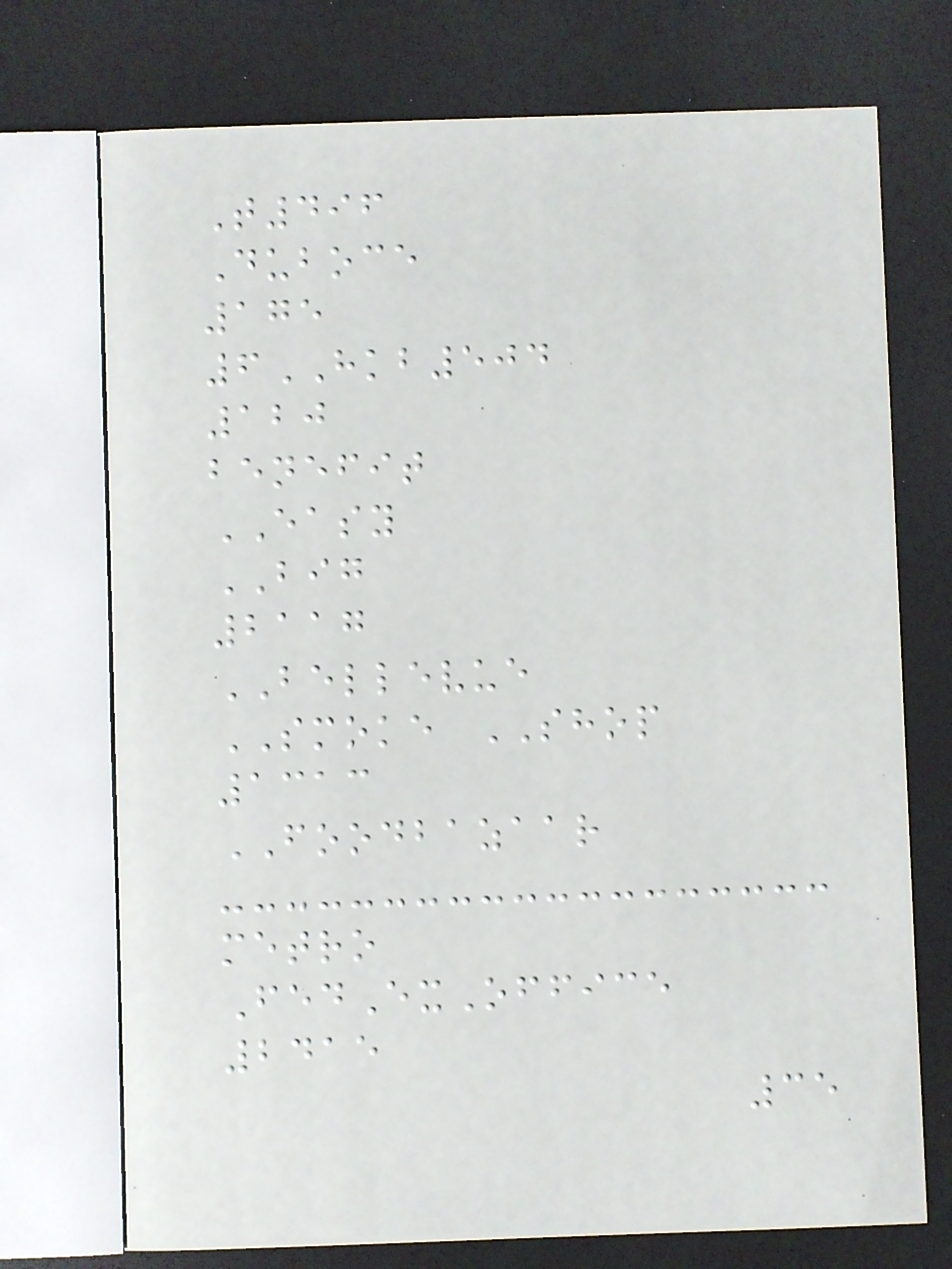T496
Duboce
175
6HKB504
120
benefit
EASY
BIG
2117
BELLEVUE
SMOKE SHOP
1313
FOODBAZAAR
metro
FedExOffice
2415
35
